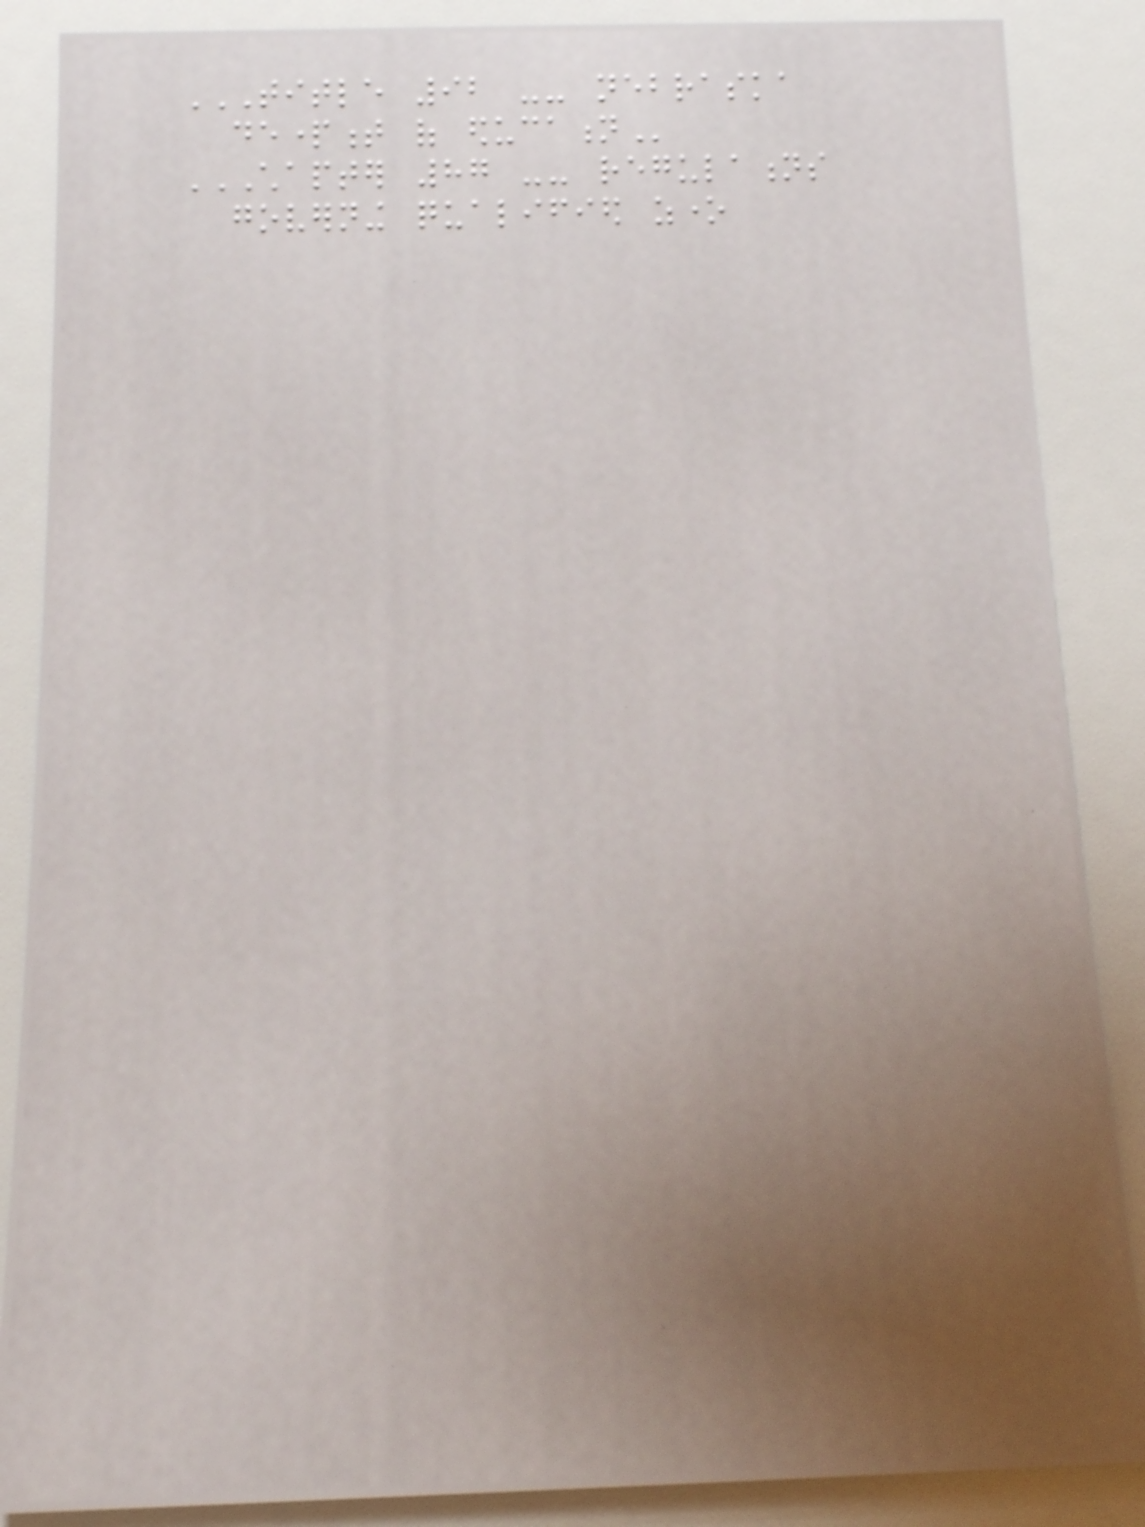TITLE 92 -- NEBRASKA
DEPARTMENT OF EDUCATION
CHAPTER 87 -- REGULATIONS
GOVERNING QUALIFIED ZONE
